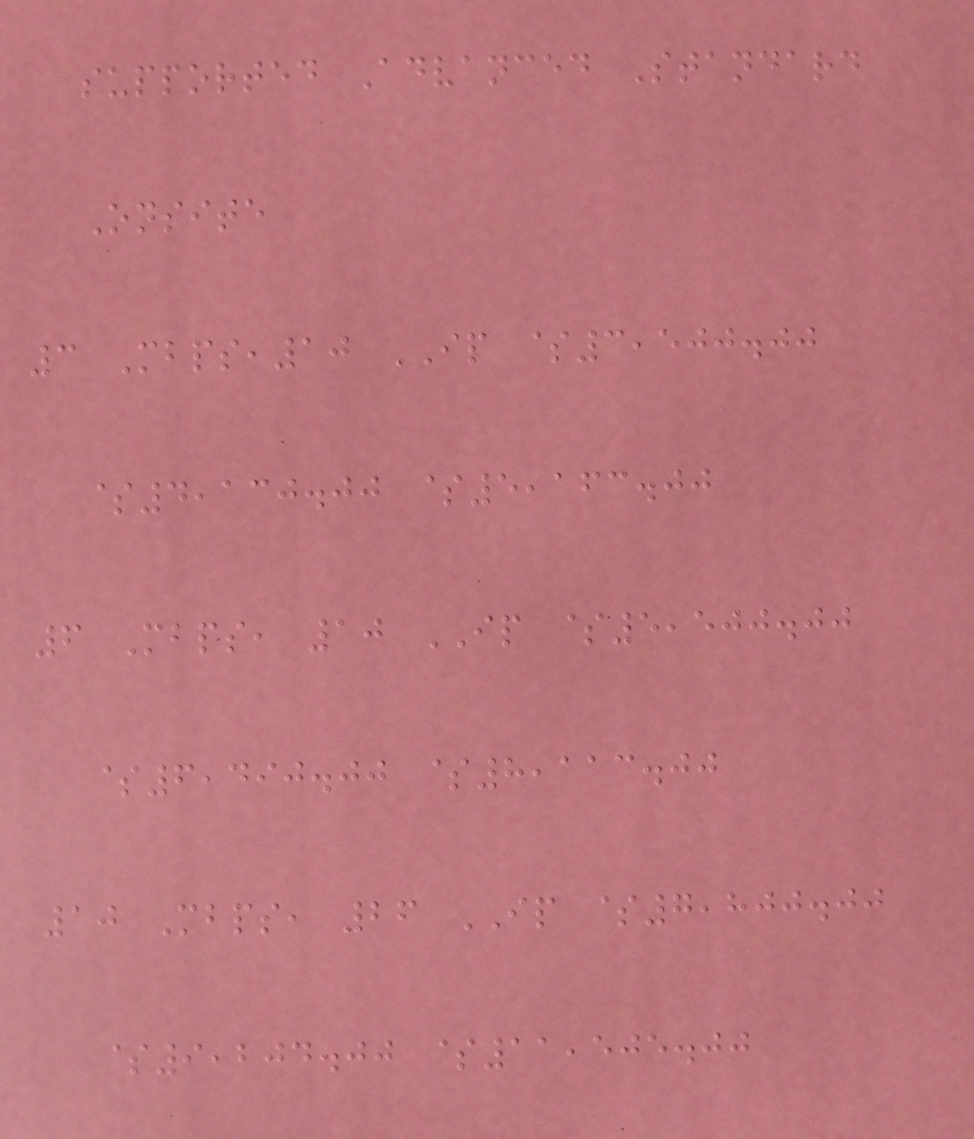supported Advanced Standard
Onsite
3 Mbps,10 IP $3,500.00
$4,130.00 $5,163.00
6 Mbps, 10 IP $5,500.00
$6,490.00 $8,113.00
10 Mbps, 26 IP $7,800.00
$9,204.00 $11,505.00
